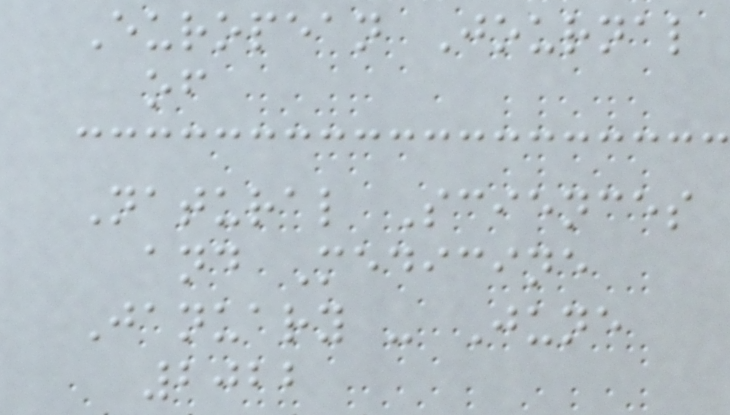European Journal
of
Natural Sciences
and Medicine
January - June
2022
